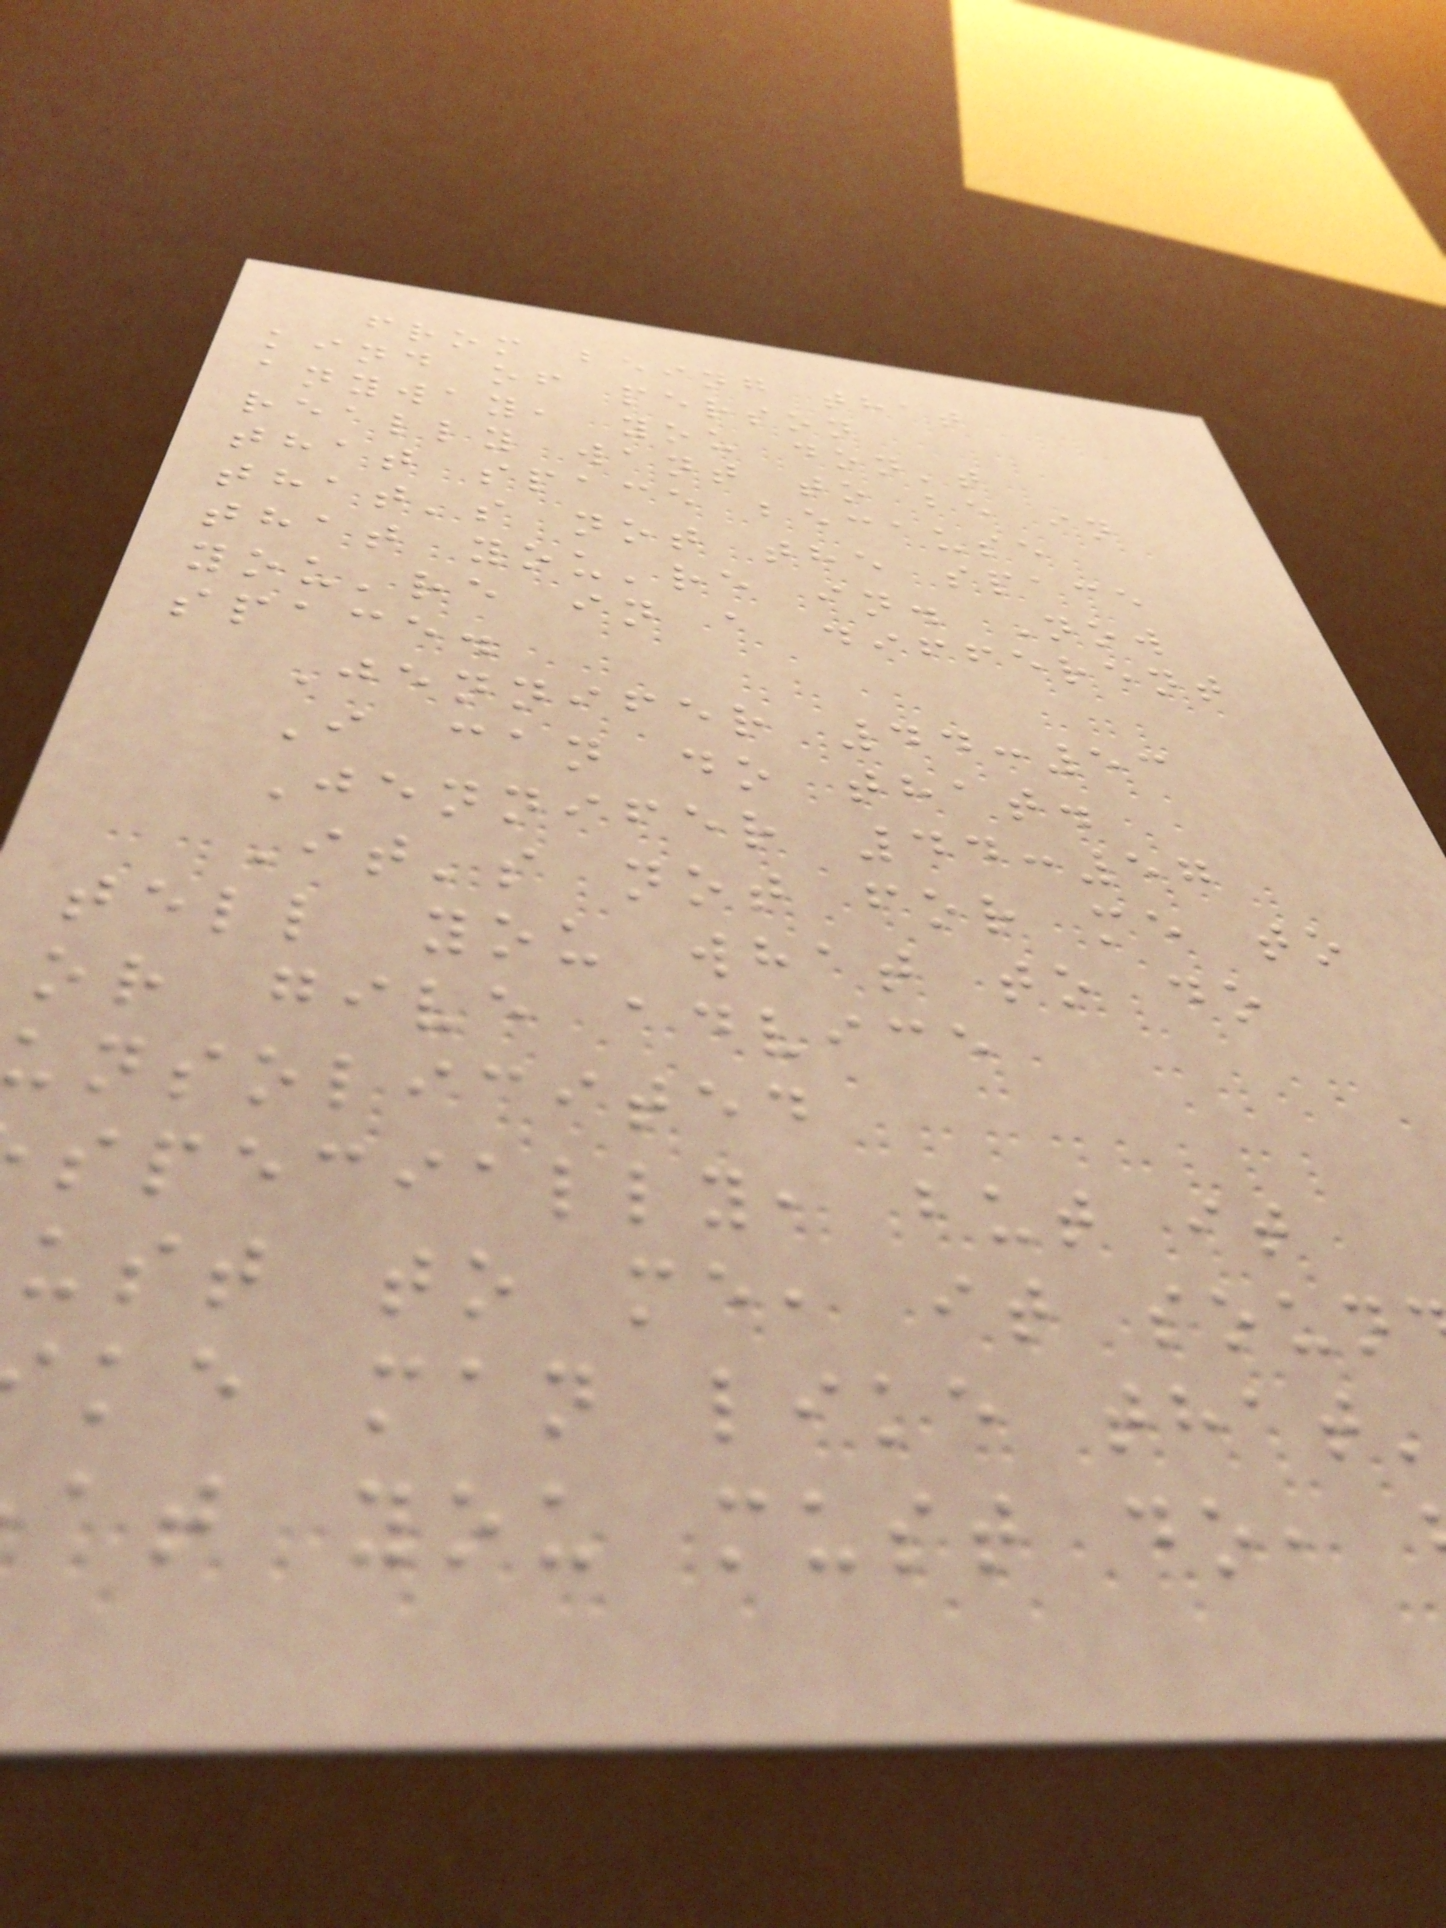from being that
kind of person
anyway, you don't
really want to be in
that space because
that's not the space
that you're in. Now
you're in a different
space.
Jennifer 44:53
I can do that.
Jennifer 44:57
It's not for me to
tell you what to do
or give advice
unsolicited
specially, but it
ust to me, it soun
ke man like that'
at you must do,
